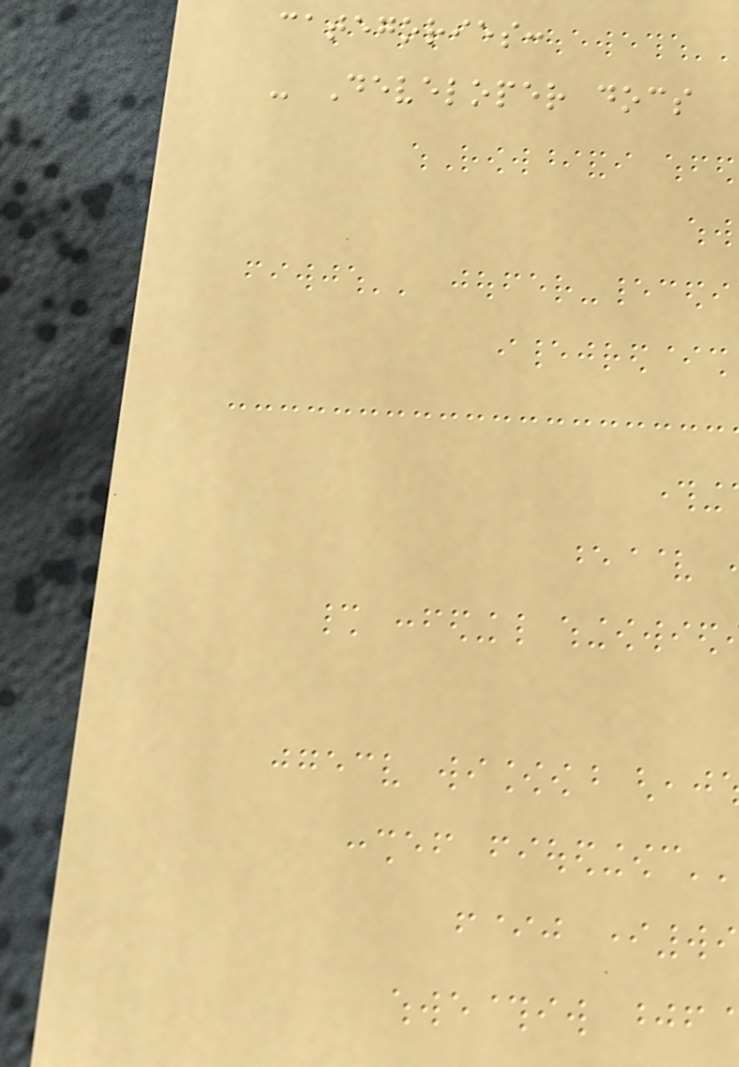categories:
- Developer docs
